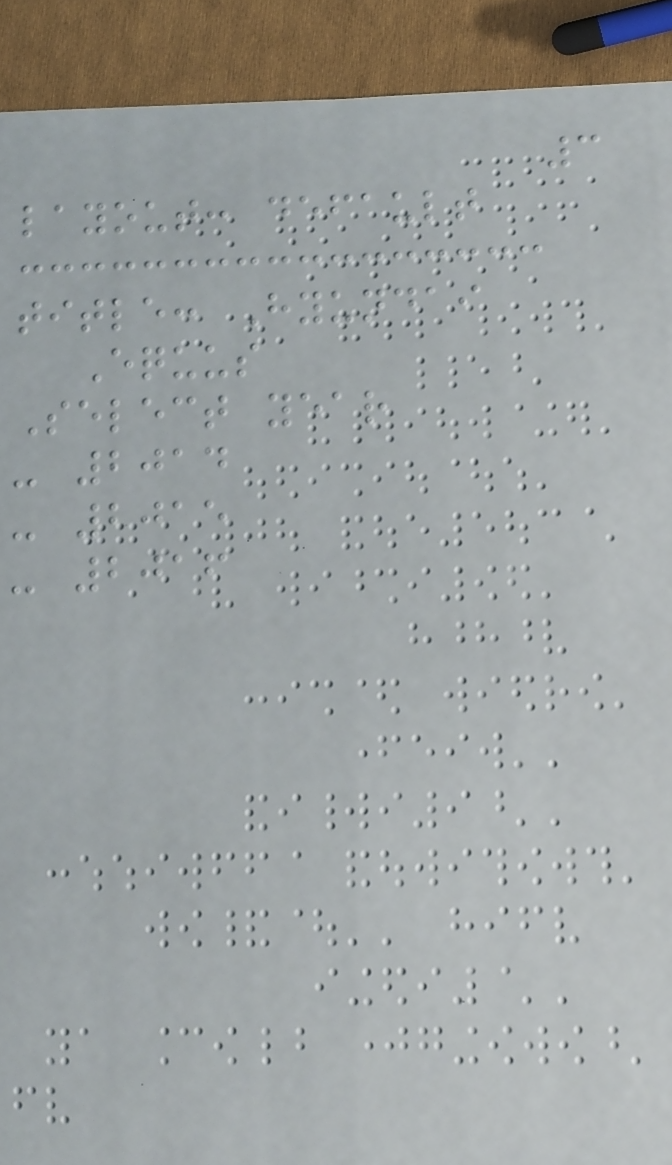3
layout: default
title: Hyundai
Equus
Select year
- 2014
- 2015
- 2016
